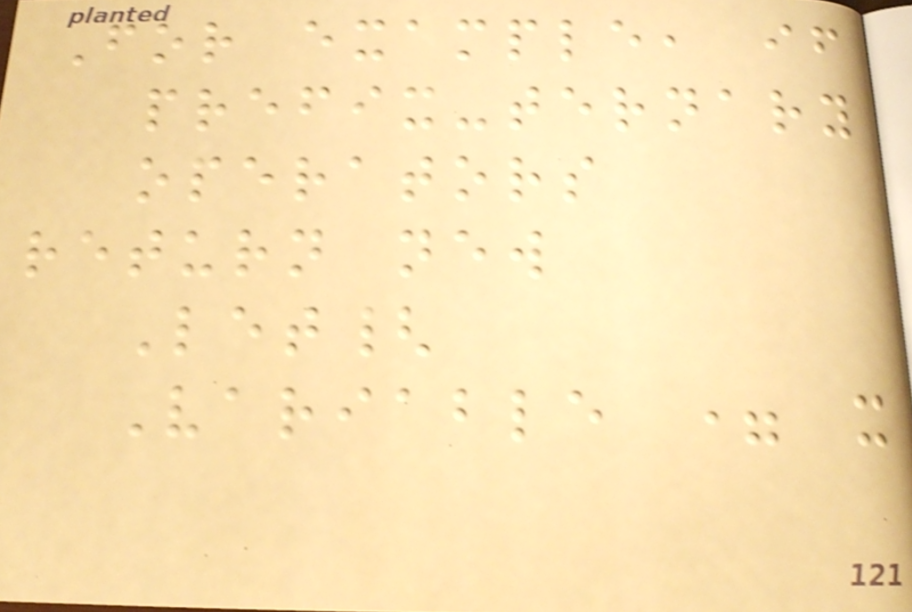For example, if
prefix-ternary
operators
return new
Let{
Variable = x
